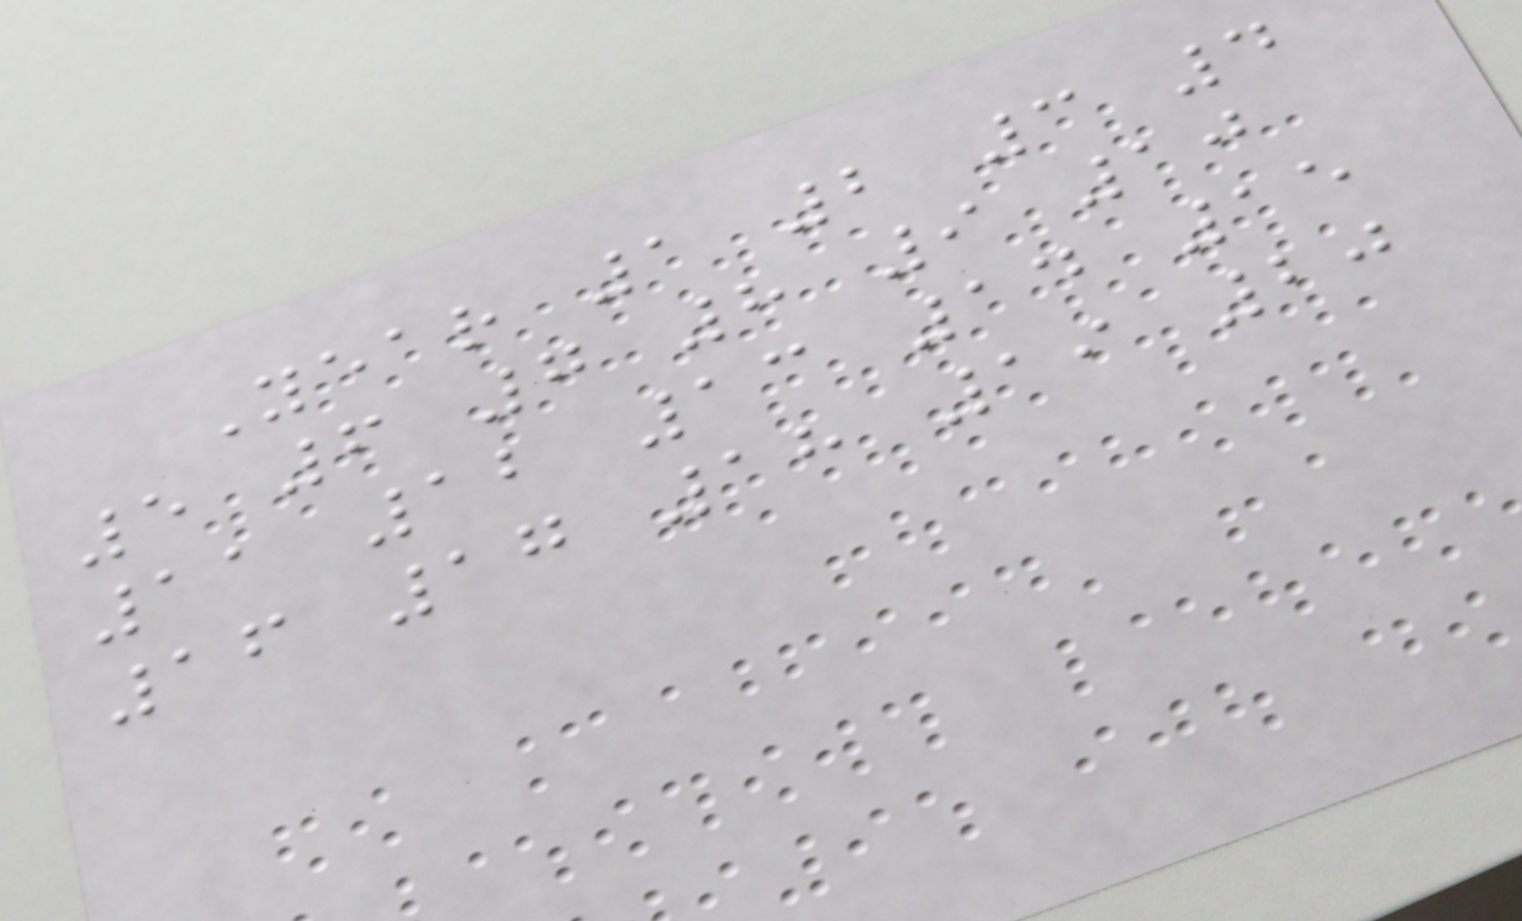Year 1 2 3 4
5 6 7 8 9 10
11 12 13 14 15
16 17 18 19 20
